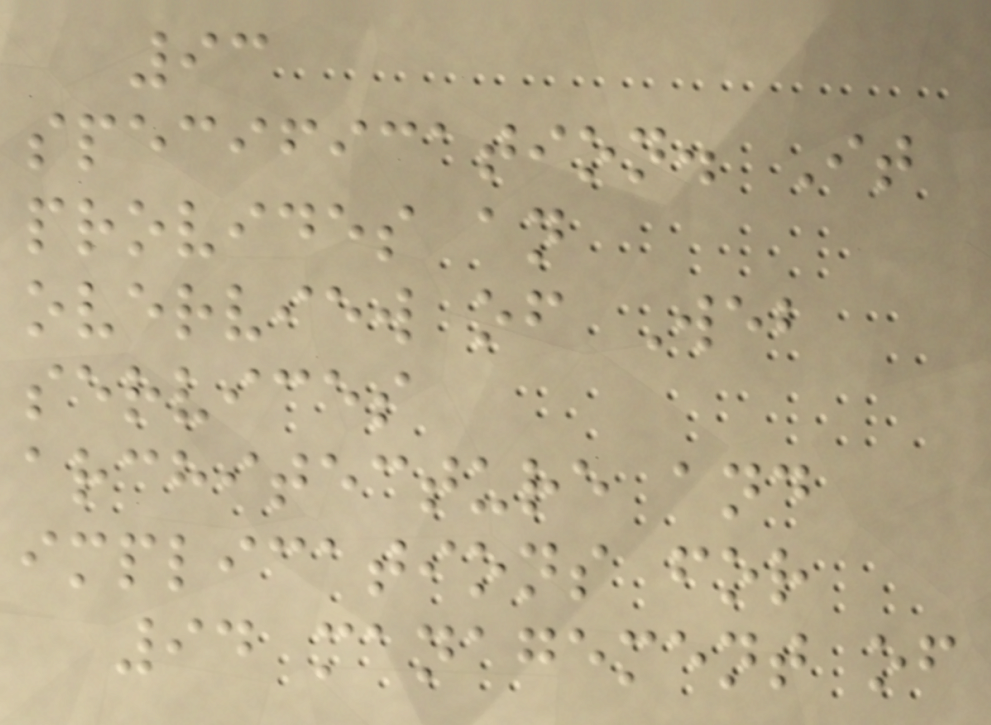93
specification. It
provides an
overview of Web
services
architecture and
implications for
94 management of
